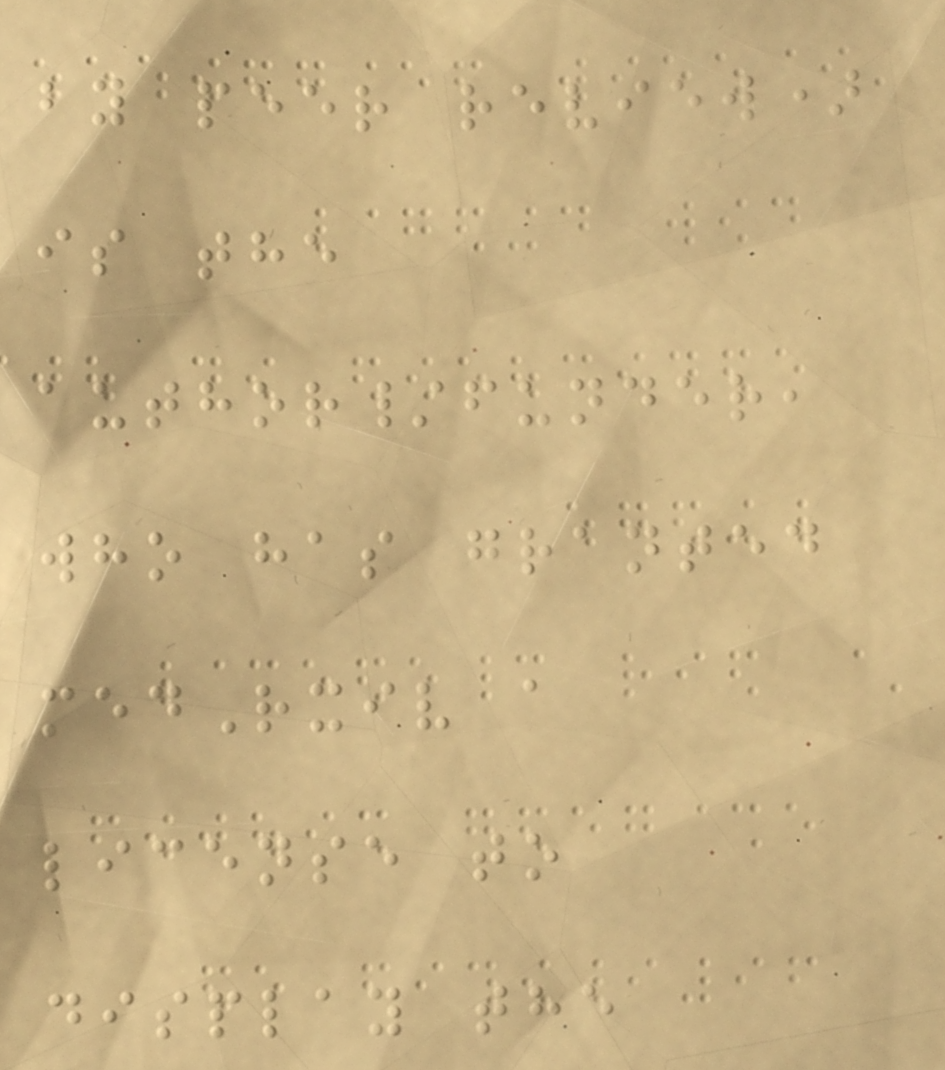by peer review)
is the
author/funder,
who has granted
medRxiv a
license to
display the
